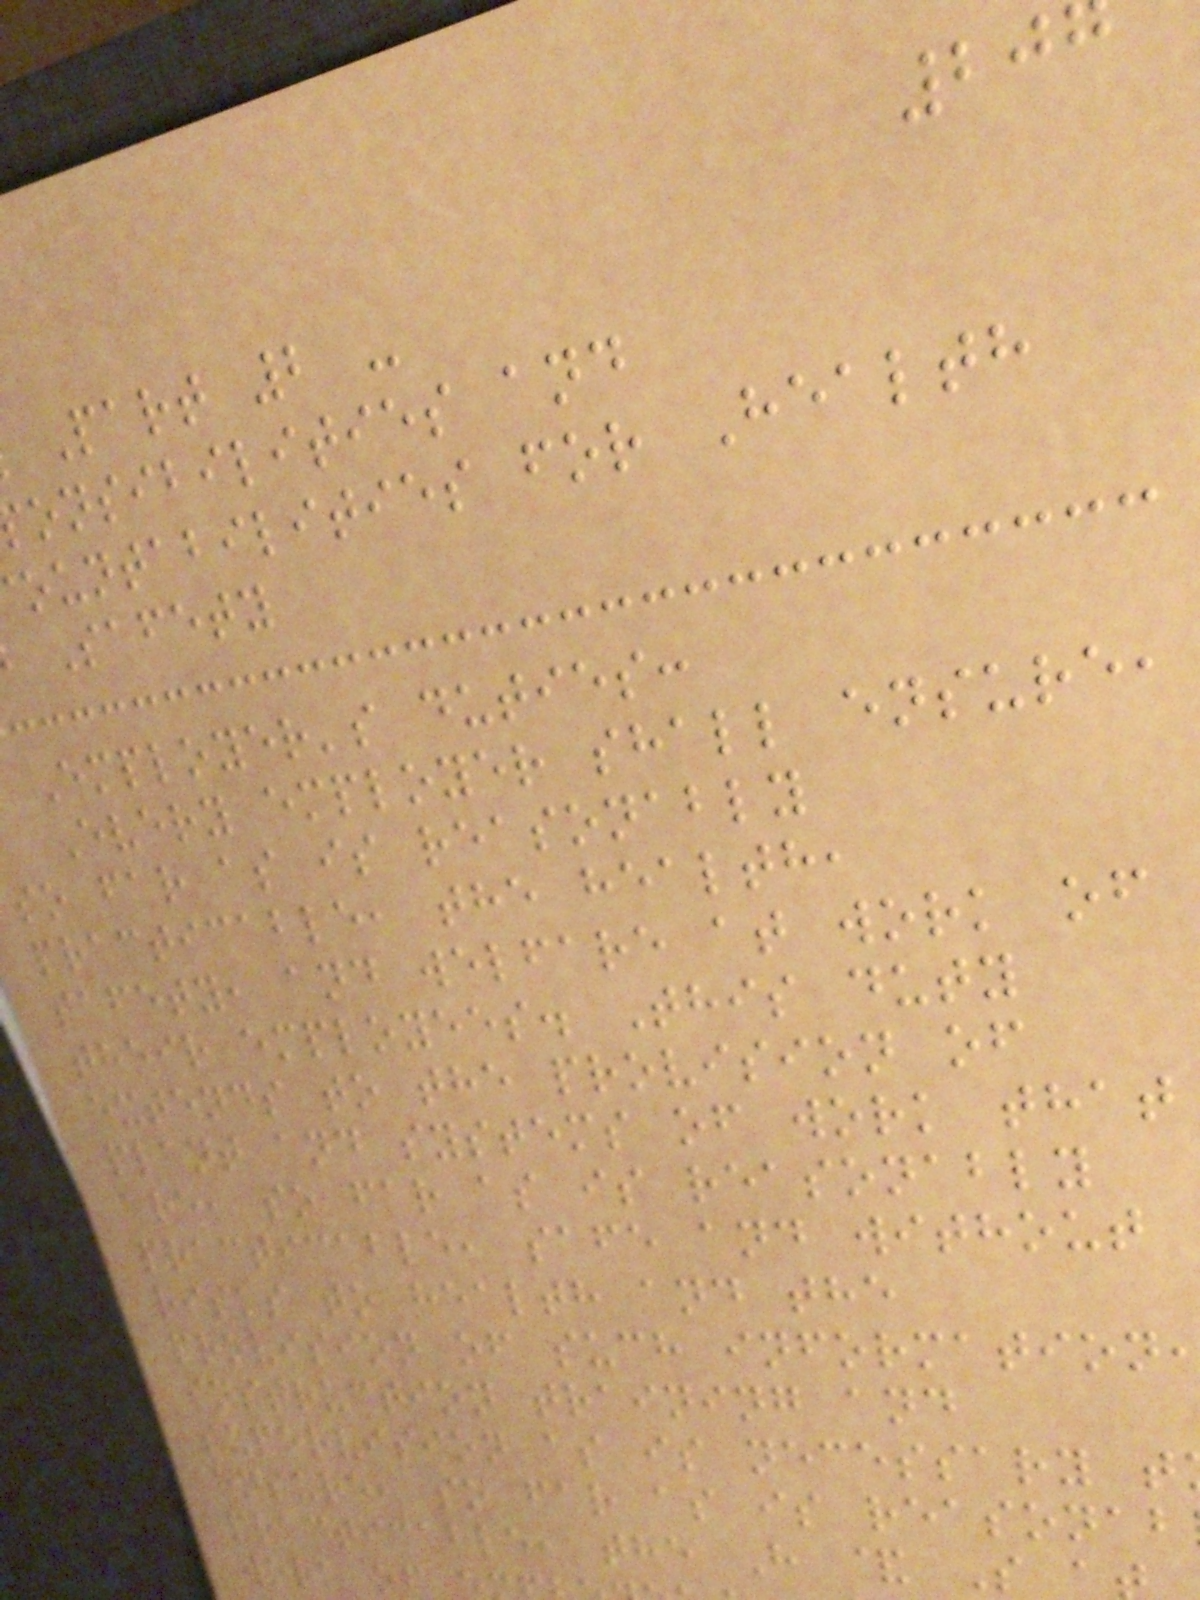Part 2 -
onsibilities and
ountabilities for Health
Safety
Employer's duties:
Every employer shall ensure,
so far as is reasonably
practicable, the health,
safety, and welfare at work of
their employees. This duty
extends to the provision of
plant and systems of work that
are, so far as is reasonably
practicable, safe and without
risks to health and the
provision of such information
instruction training and
supervision as is necessary t
ensure, so far as is reasonab
practicable, the H & S
